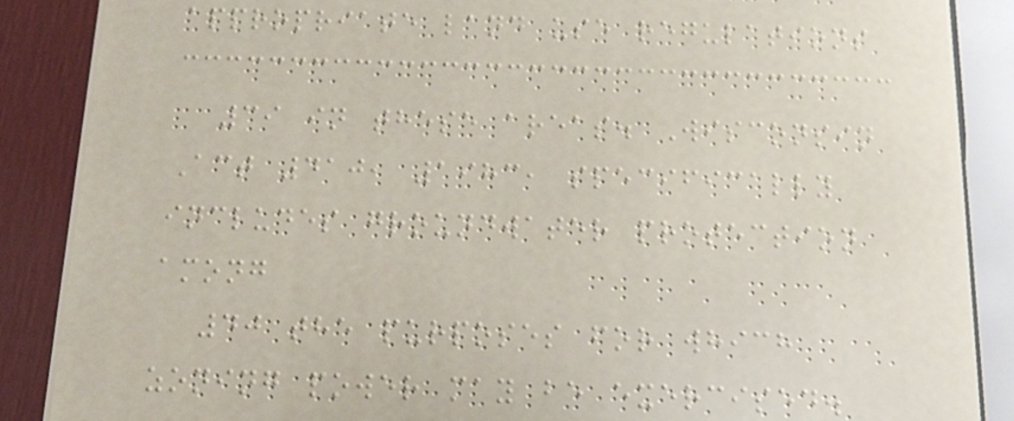appropriate land use regulations
39 in these areas. Wisconsin
Act 410, 1983, specifically
includes groundwater protection
among
40 the purposes for which
zoning power may be exercised.
